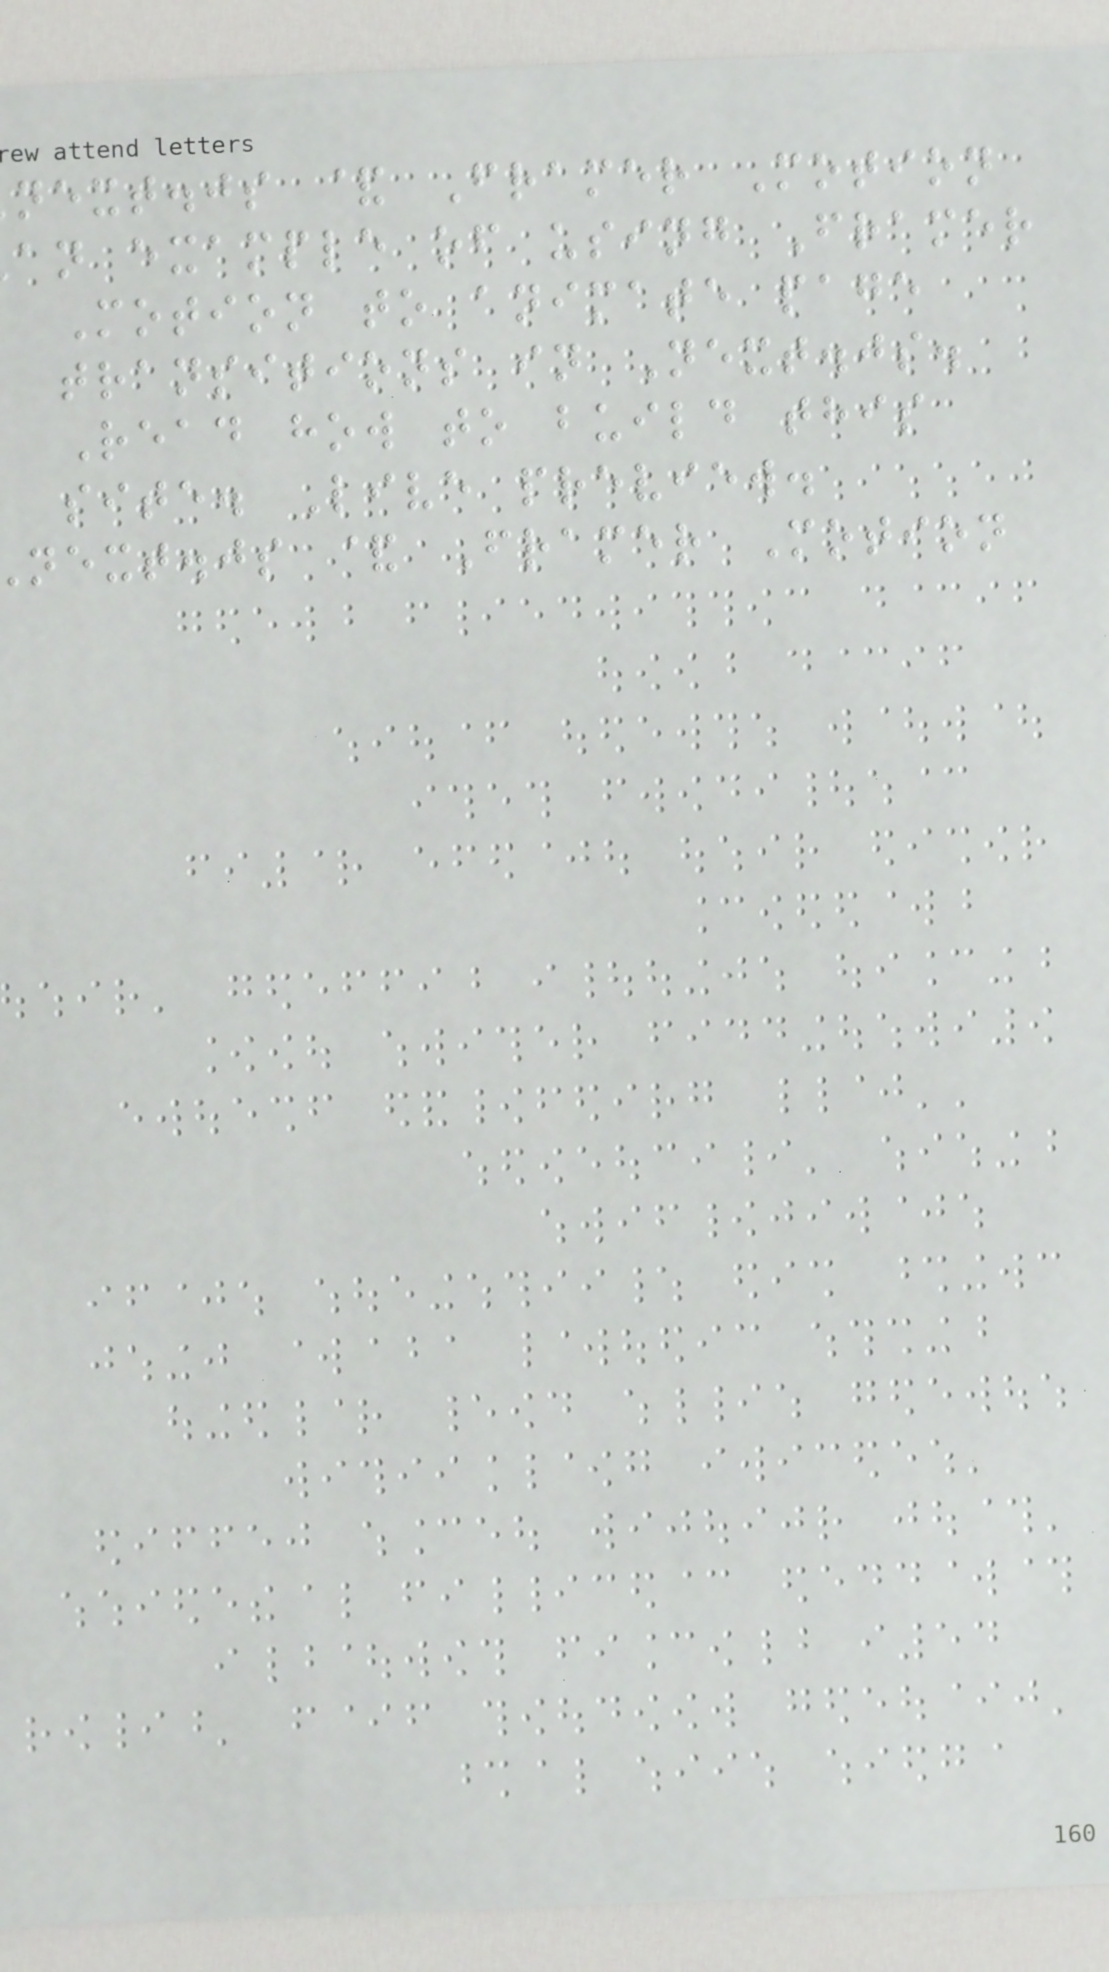next.js & Framer Motion
an example of using Framer
Motion to animate page
transitions in Next.js.
Read how to build this
site. Live preview.
next.js & Framer Motion
